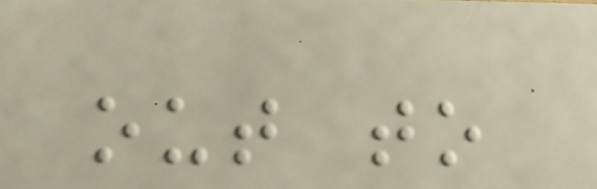out to
